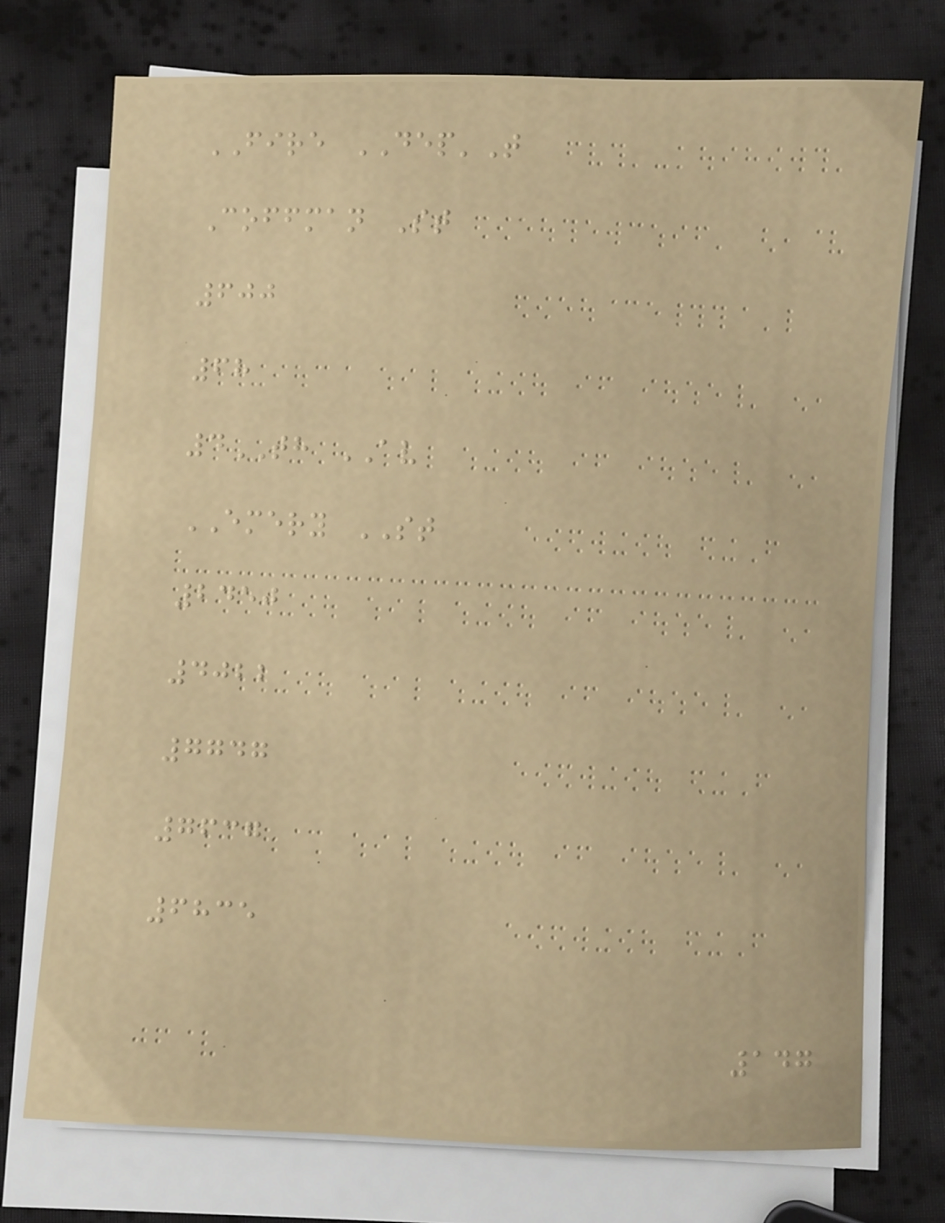FIRE DEP'T
Coffman St
600
68
4TH AV
EMERY ST
2450
4022
7747
7637
6835
147
